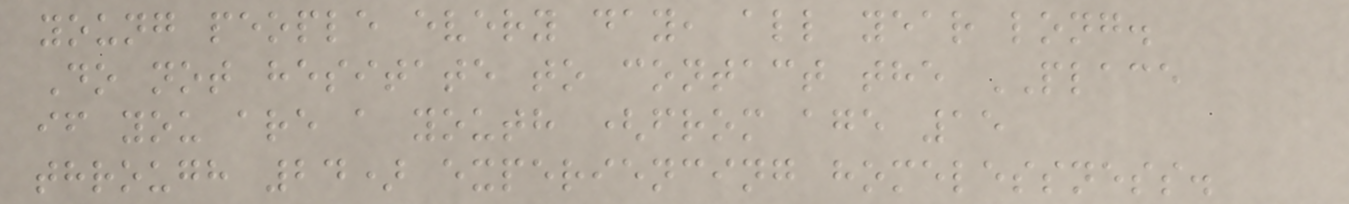young people every day, all year long.
Do not hesitate to contact the PLACE
if you are a youth (from age 15
through 24) experiencing homelessness.
